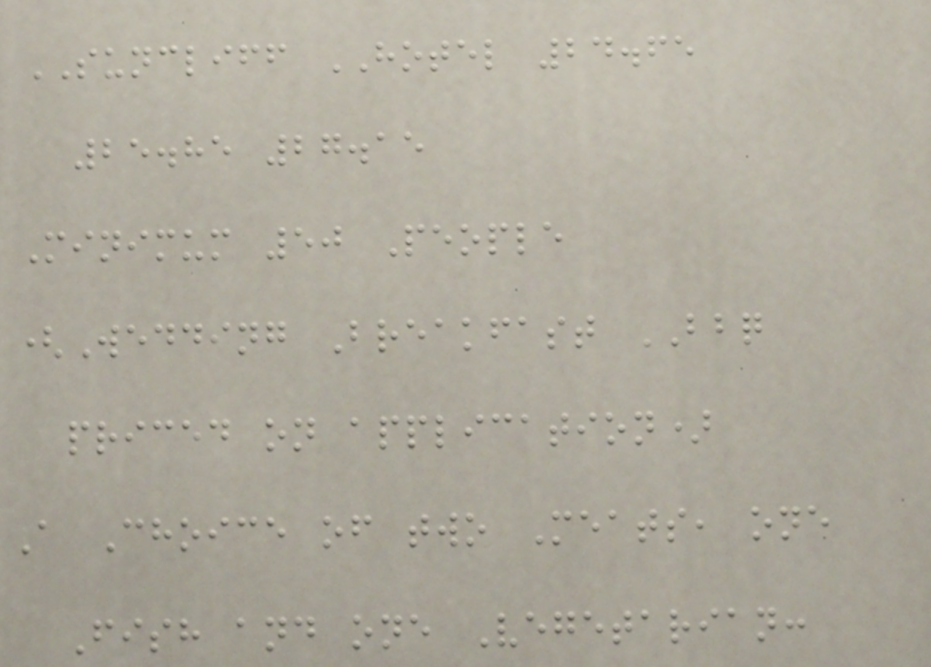SUNCLIFF HOTEL 24.65
25.85 27.15
Minimum 50 People
(Wedding Breakfast BBQ
priced on application)
A Choice of two Meats, one
Fish and one Vegetarian:
